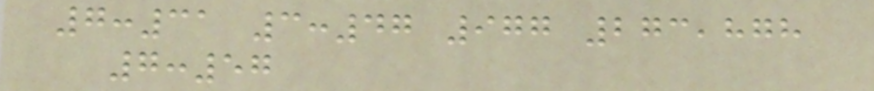7:31 3:47 977 273,878
7:57
